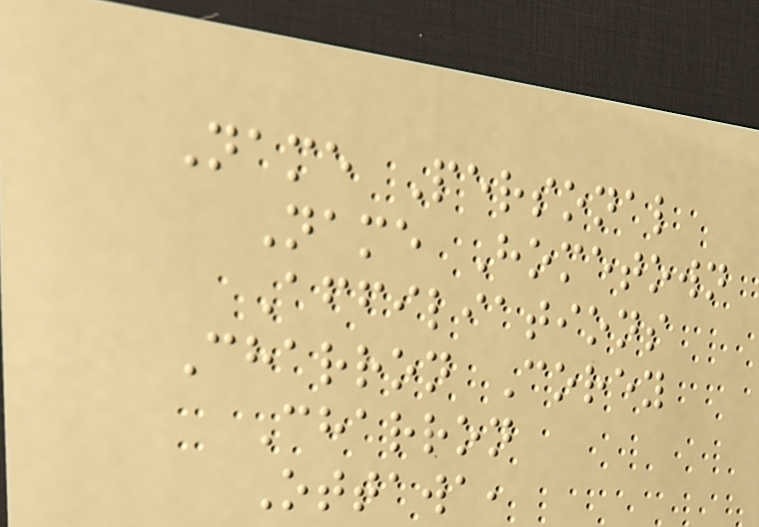Name Personal
Name Hometown
Affiliations
Charron Corey
Charron
Ottawa,
